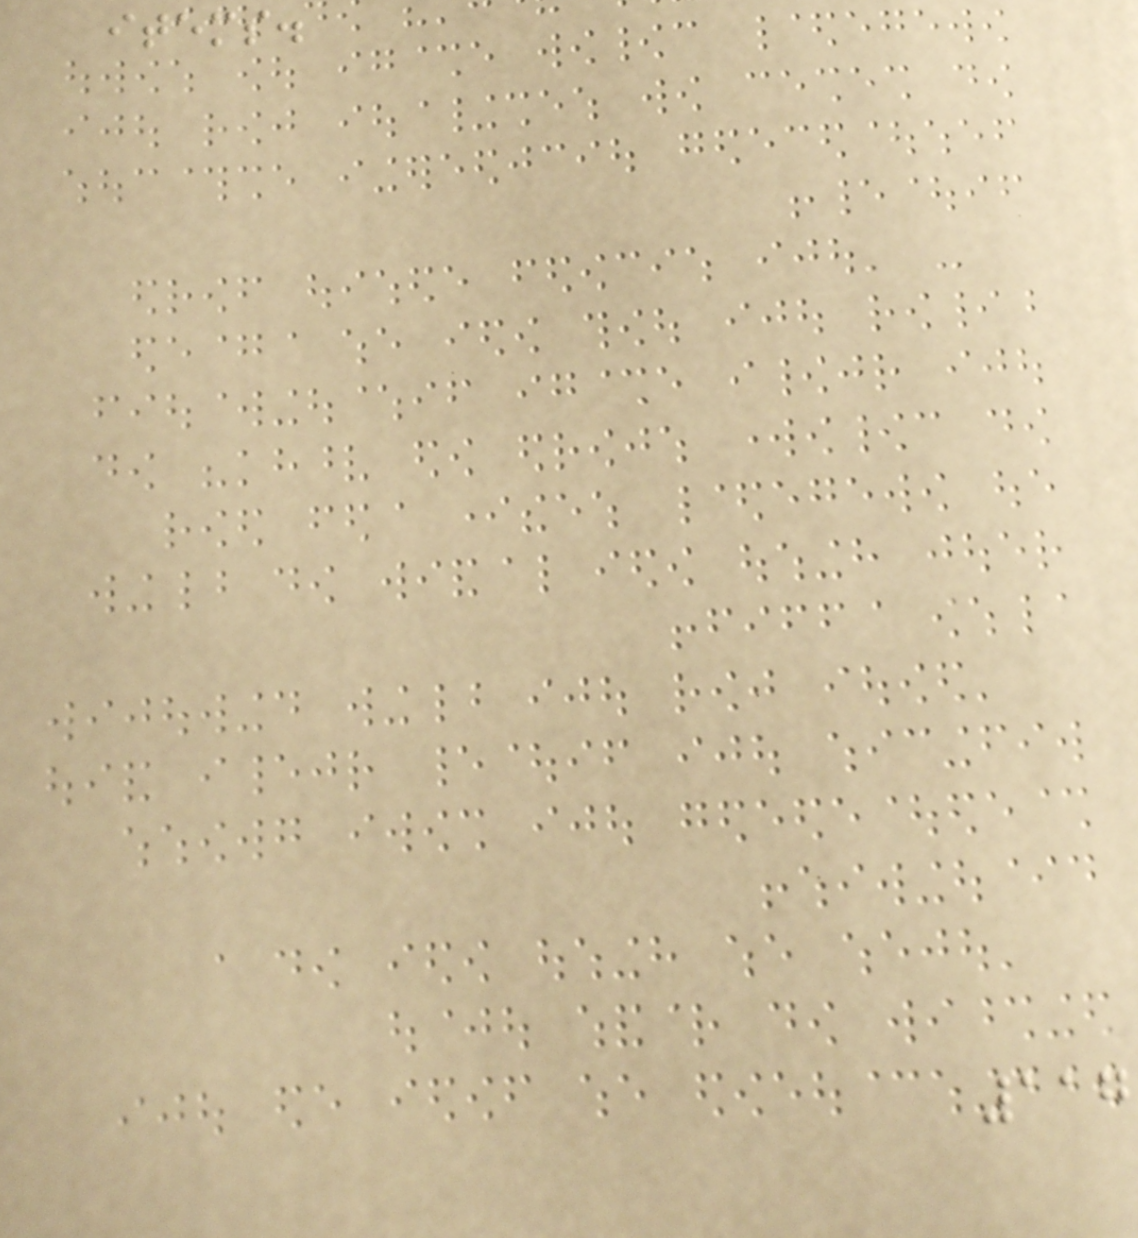items.
117
